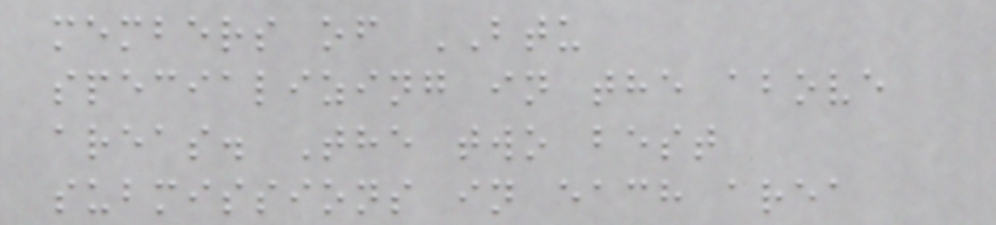members of BTU
specializing in the above
areas. The two best
submissions in each area
